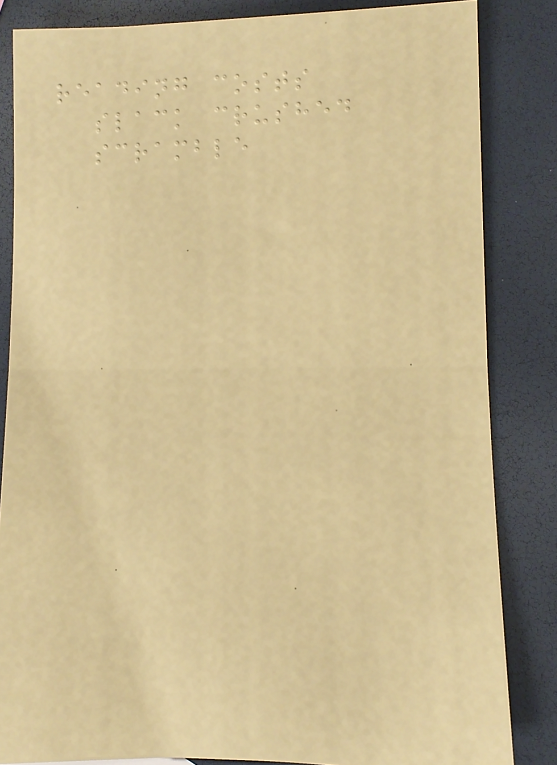reading costs
slack crushed
scramble
